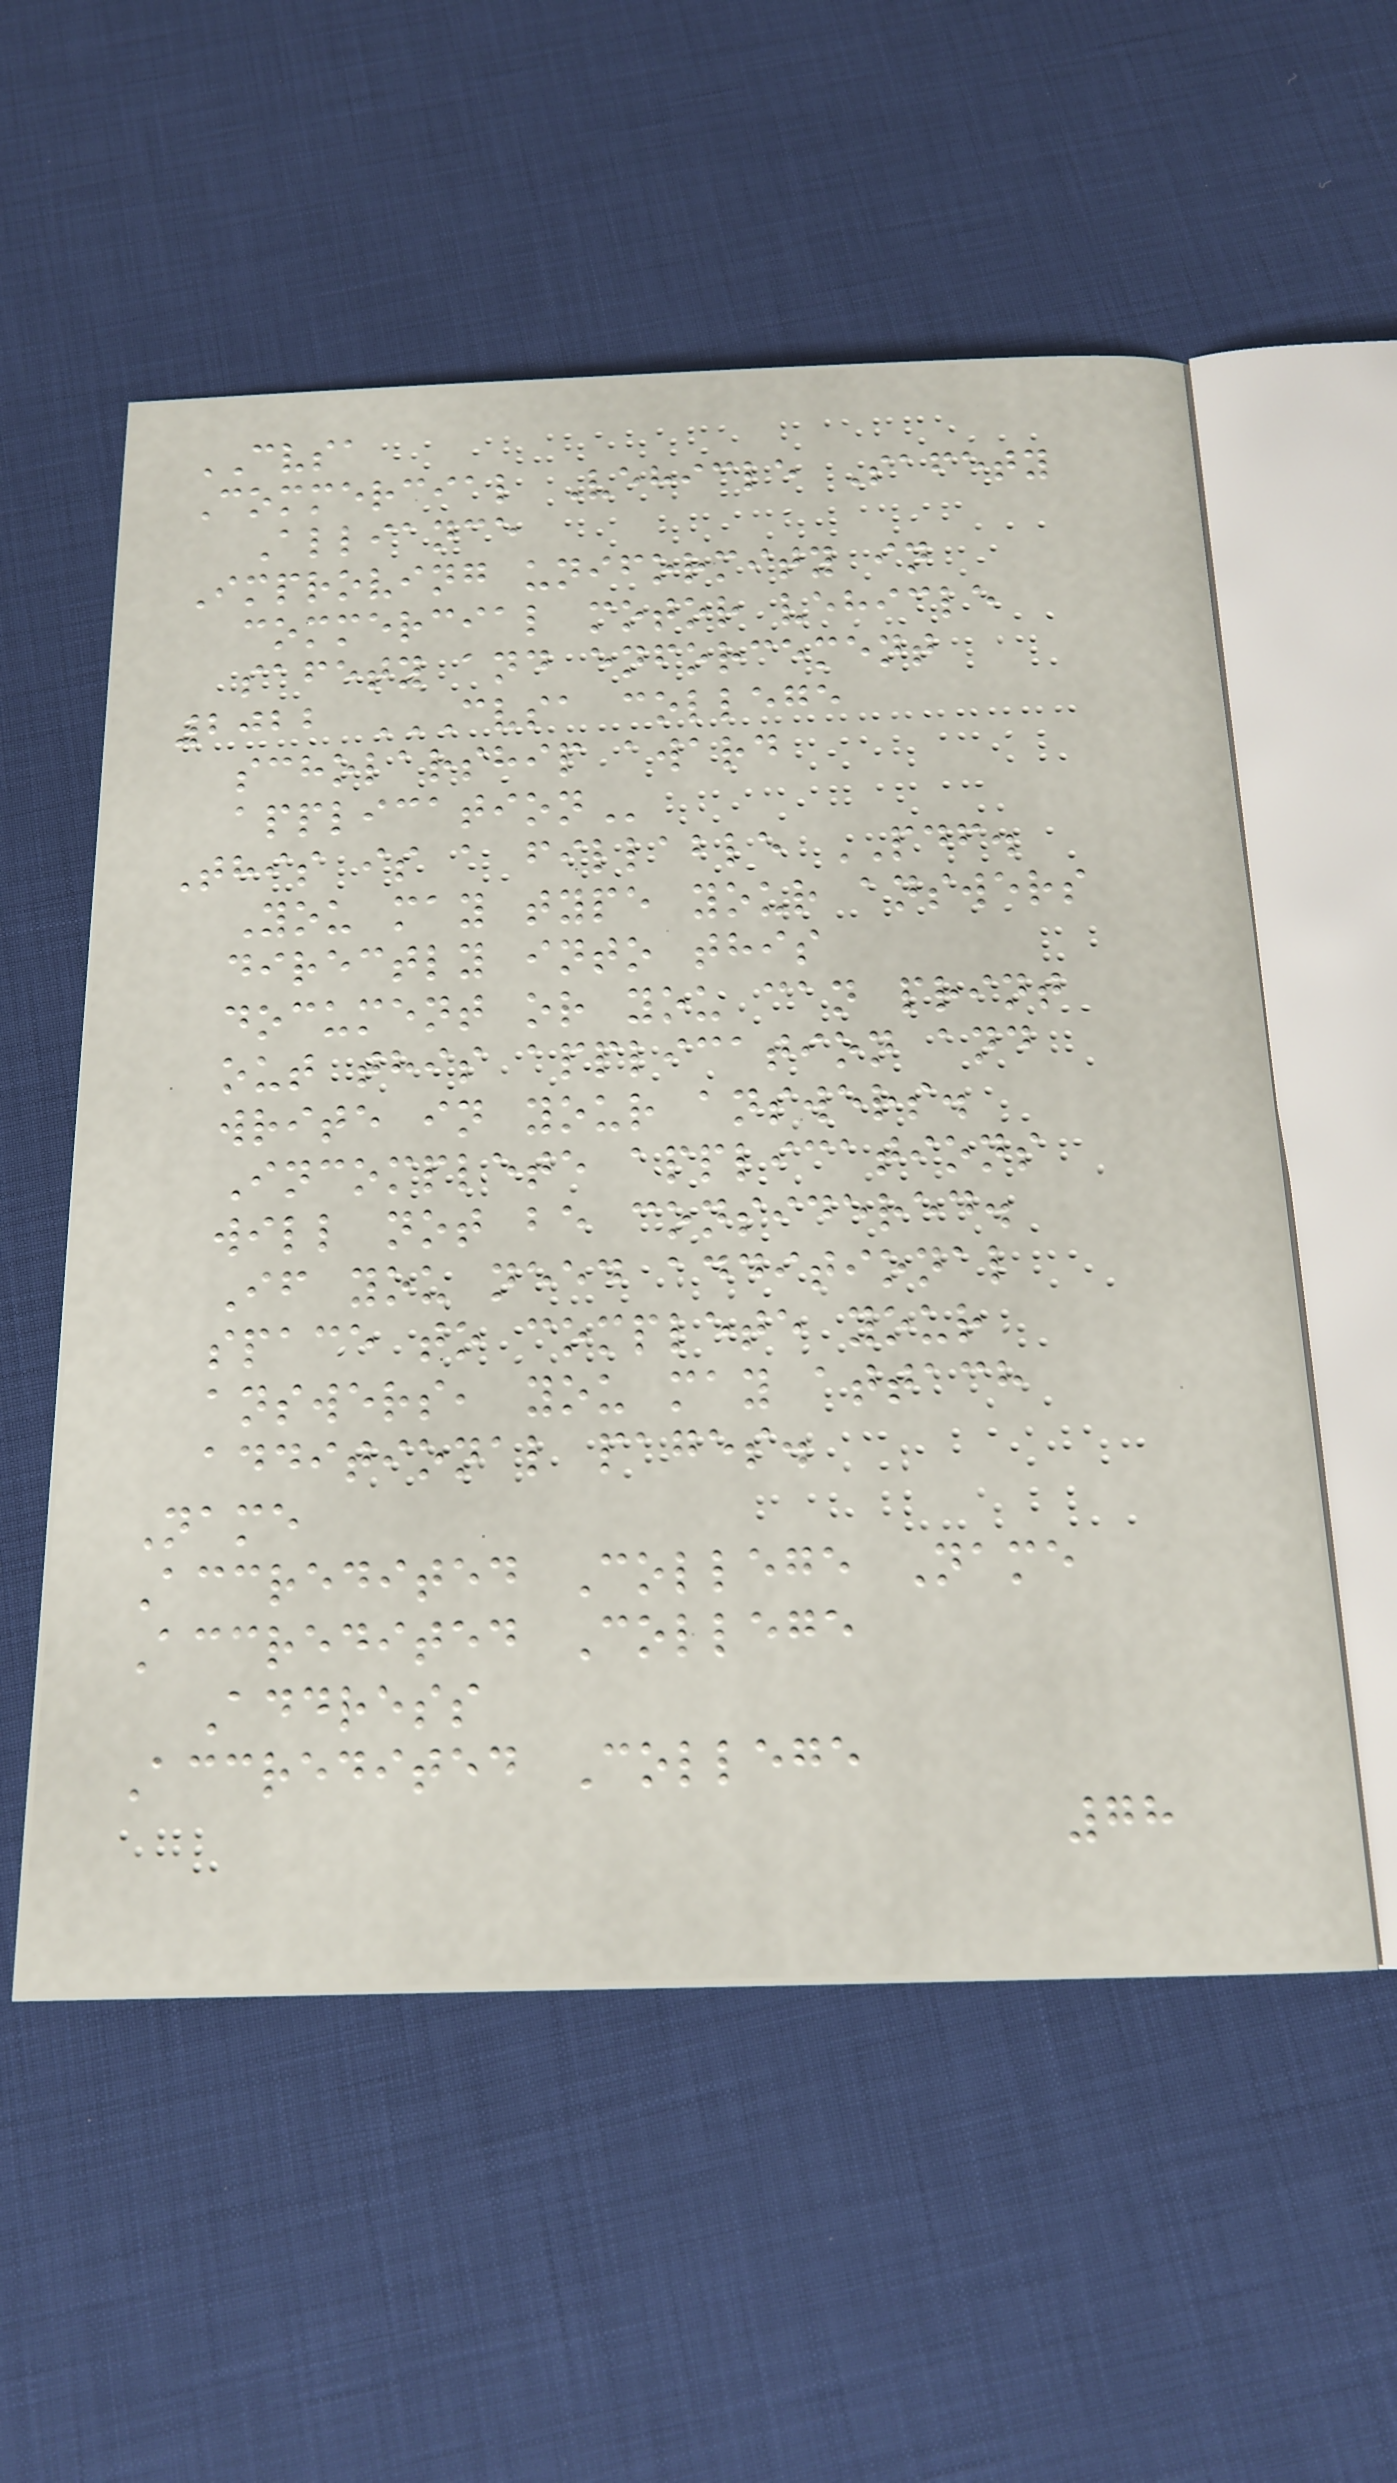CVSA
Commercial Vehicle Safety
Alliance
Improving uniformity in
commercial motor vehicle
safety and enforcement
2022 CVSA COLLEGE
SCHOLARSHIP AWARD
APPLICATION
This is a fillable PDF.
You may type your answers
directly into this
document or you can print
out this application and
write in your answers.
Incomplete applications
will not be considered.
If you need additional
space to complete your
answers, you may attach
additional pages.
Name
Accredited College Name
Accredited College
Address
Accredited College
78
